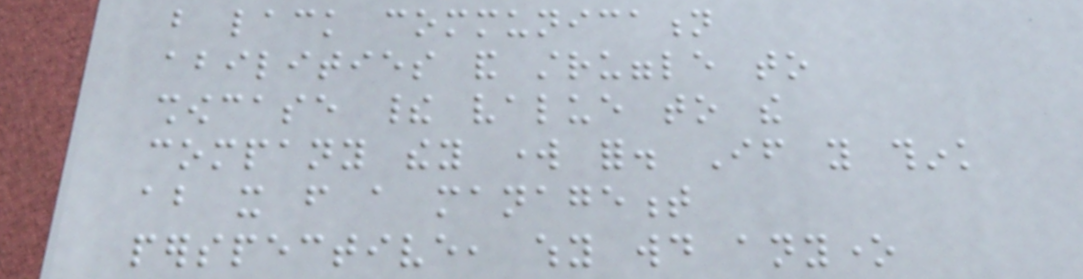but lack communication
abilities and struggle to
showcase their value to the
company they work for. If you think
about it from a management
perspective, why would anyone
